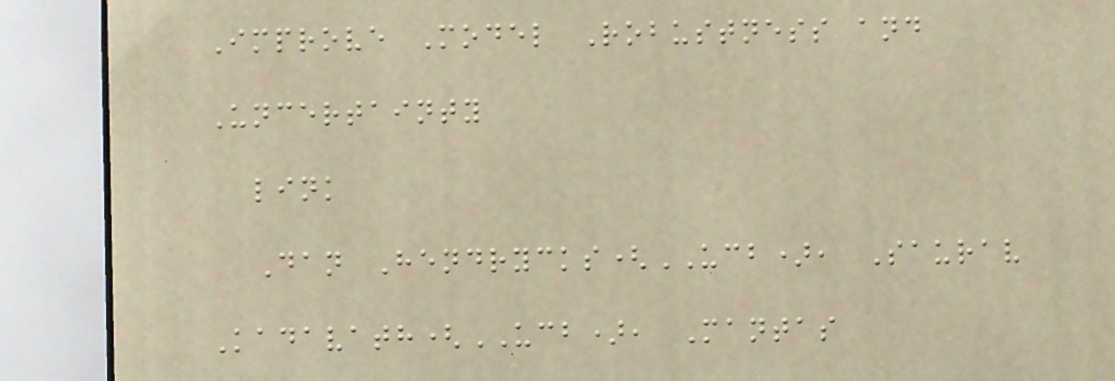Improve Model Robustness and
Uncertainty
link
Dan Hendrycks(UCB), Saurav
Kadavath(UCB), Mantas
